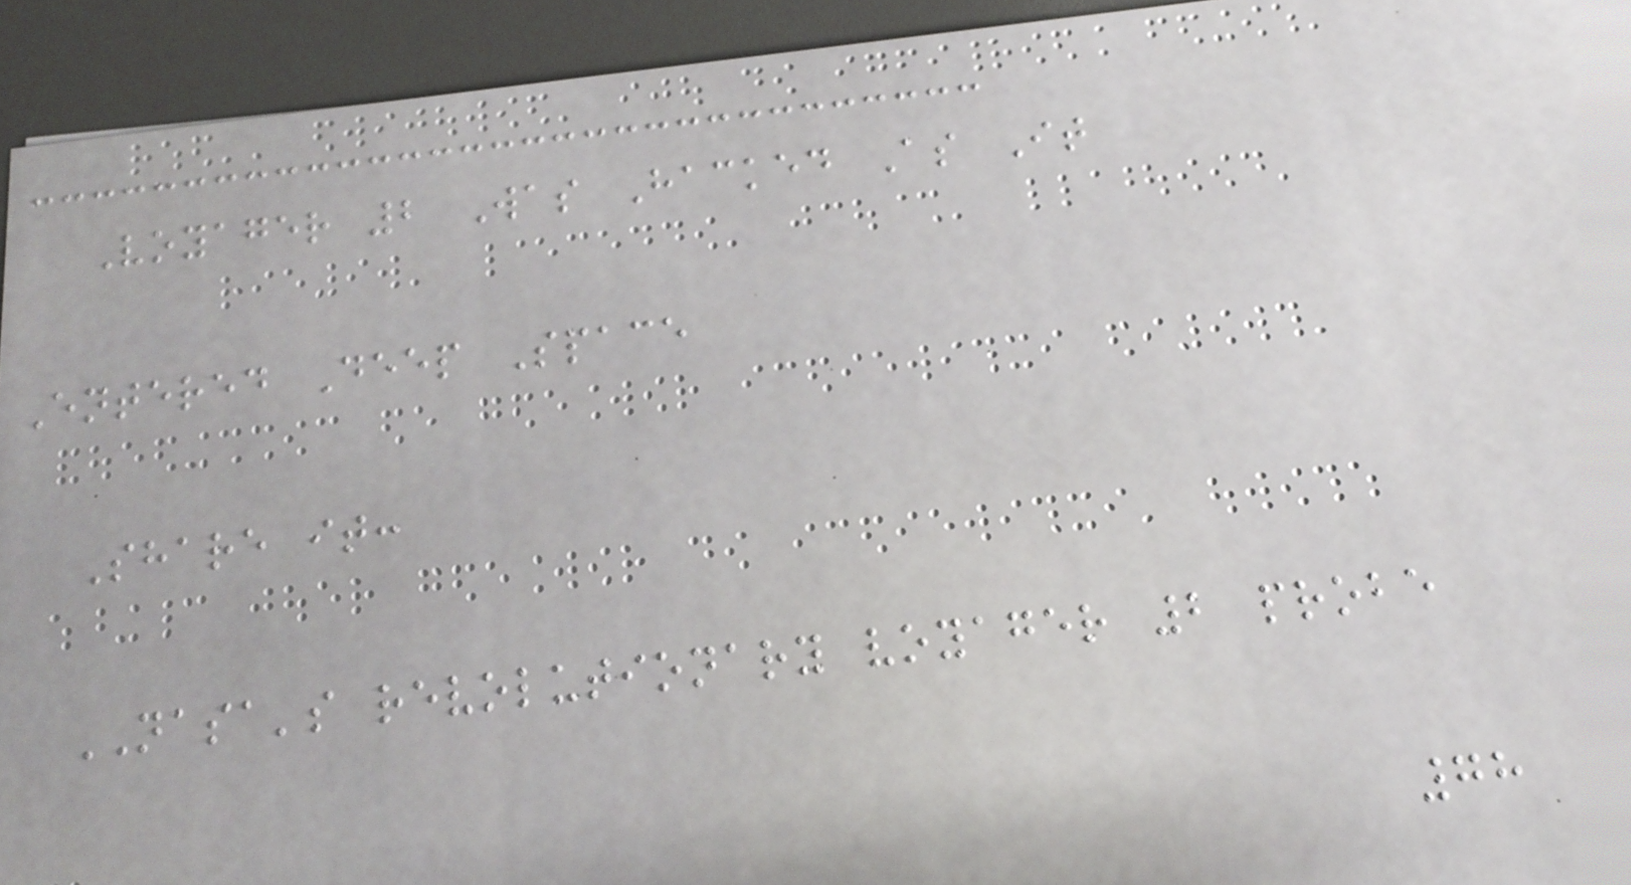Voyager 2 Was Hacked As It
Entered Deep Space
Share it:
NASA's revolutionary voyager 2 probe
78
